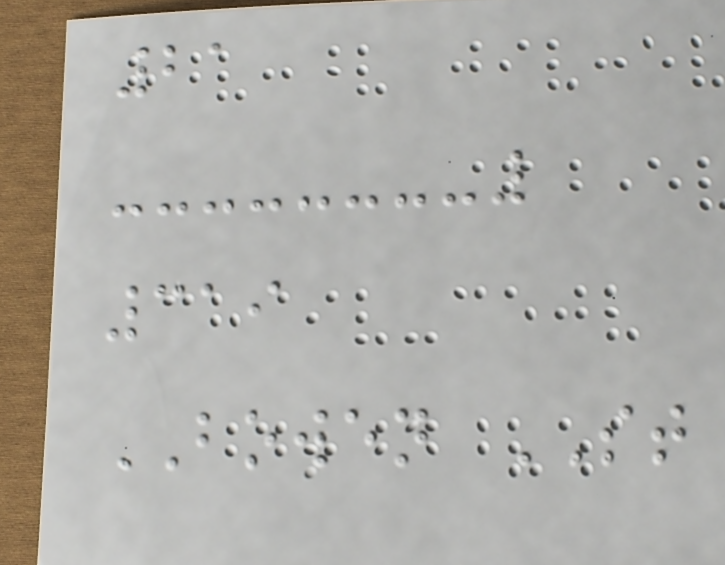21
319
BOWEN ST
